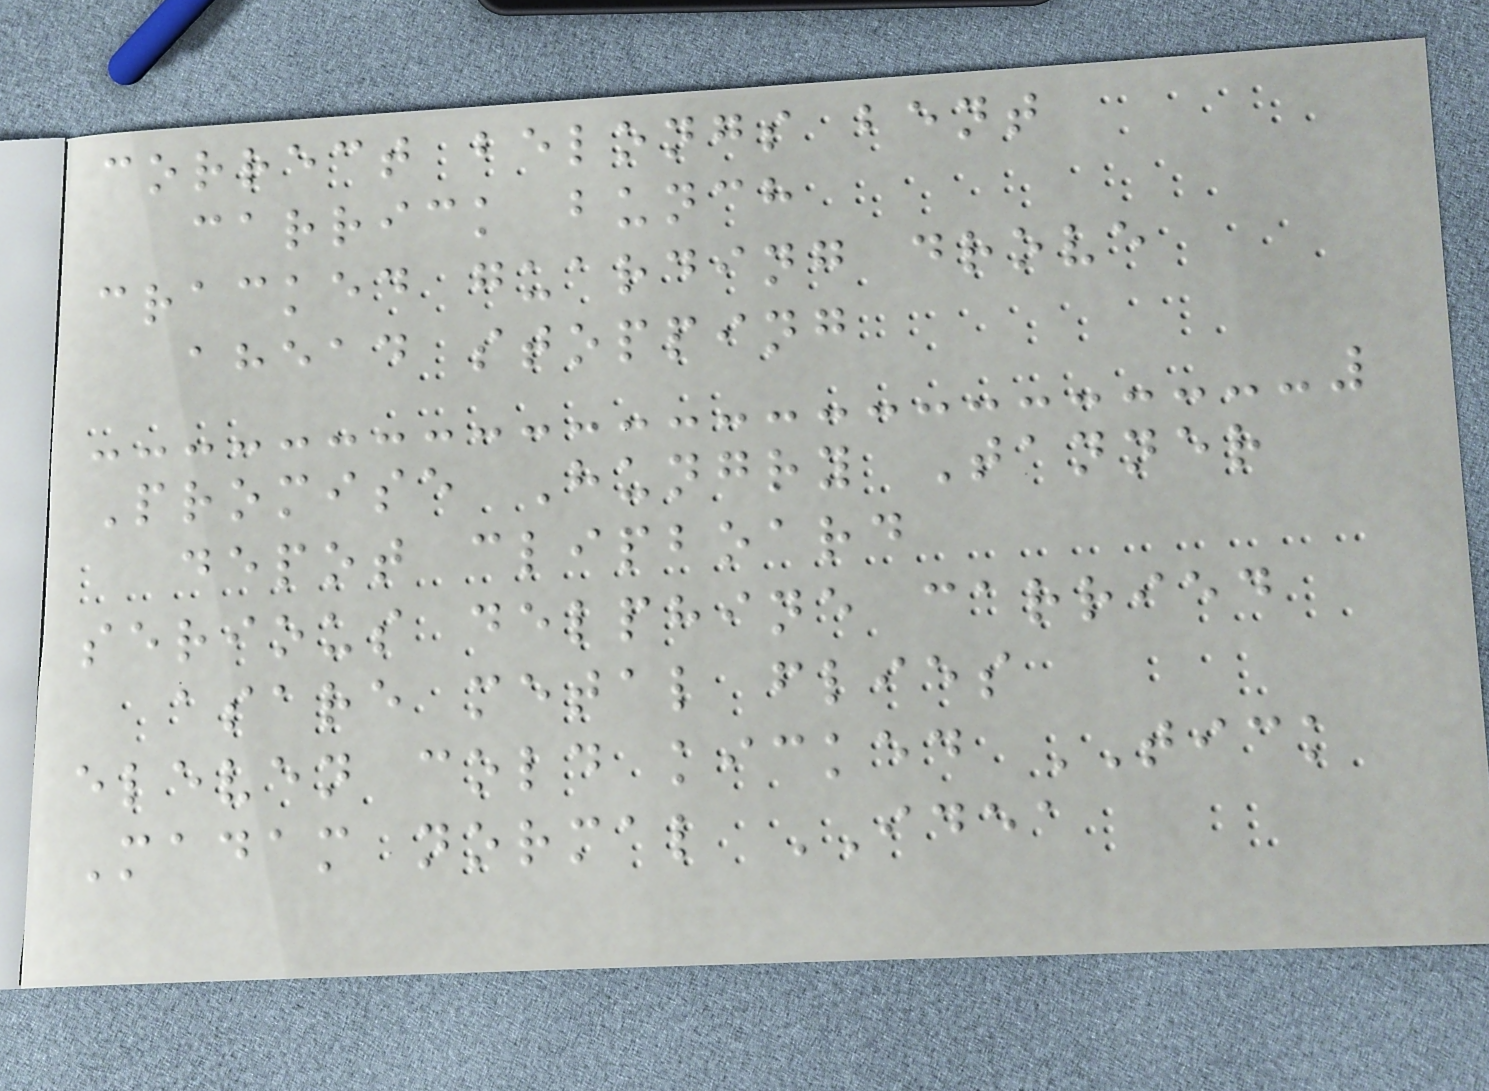correct belongs bent
carrick bunch
cracked guarding drove
ahead stopping
Promise Hungry Tanner
depot clipboard
serious delphine carried
asare metal flies
eleven cold kicked TICK
Madam normal IDEA
